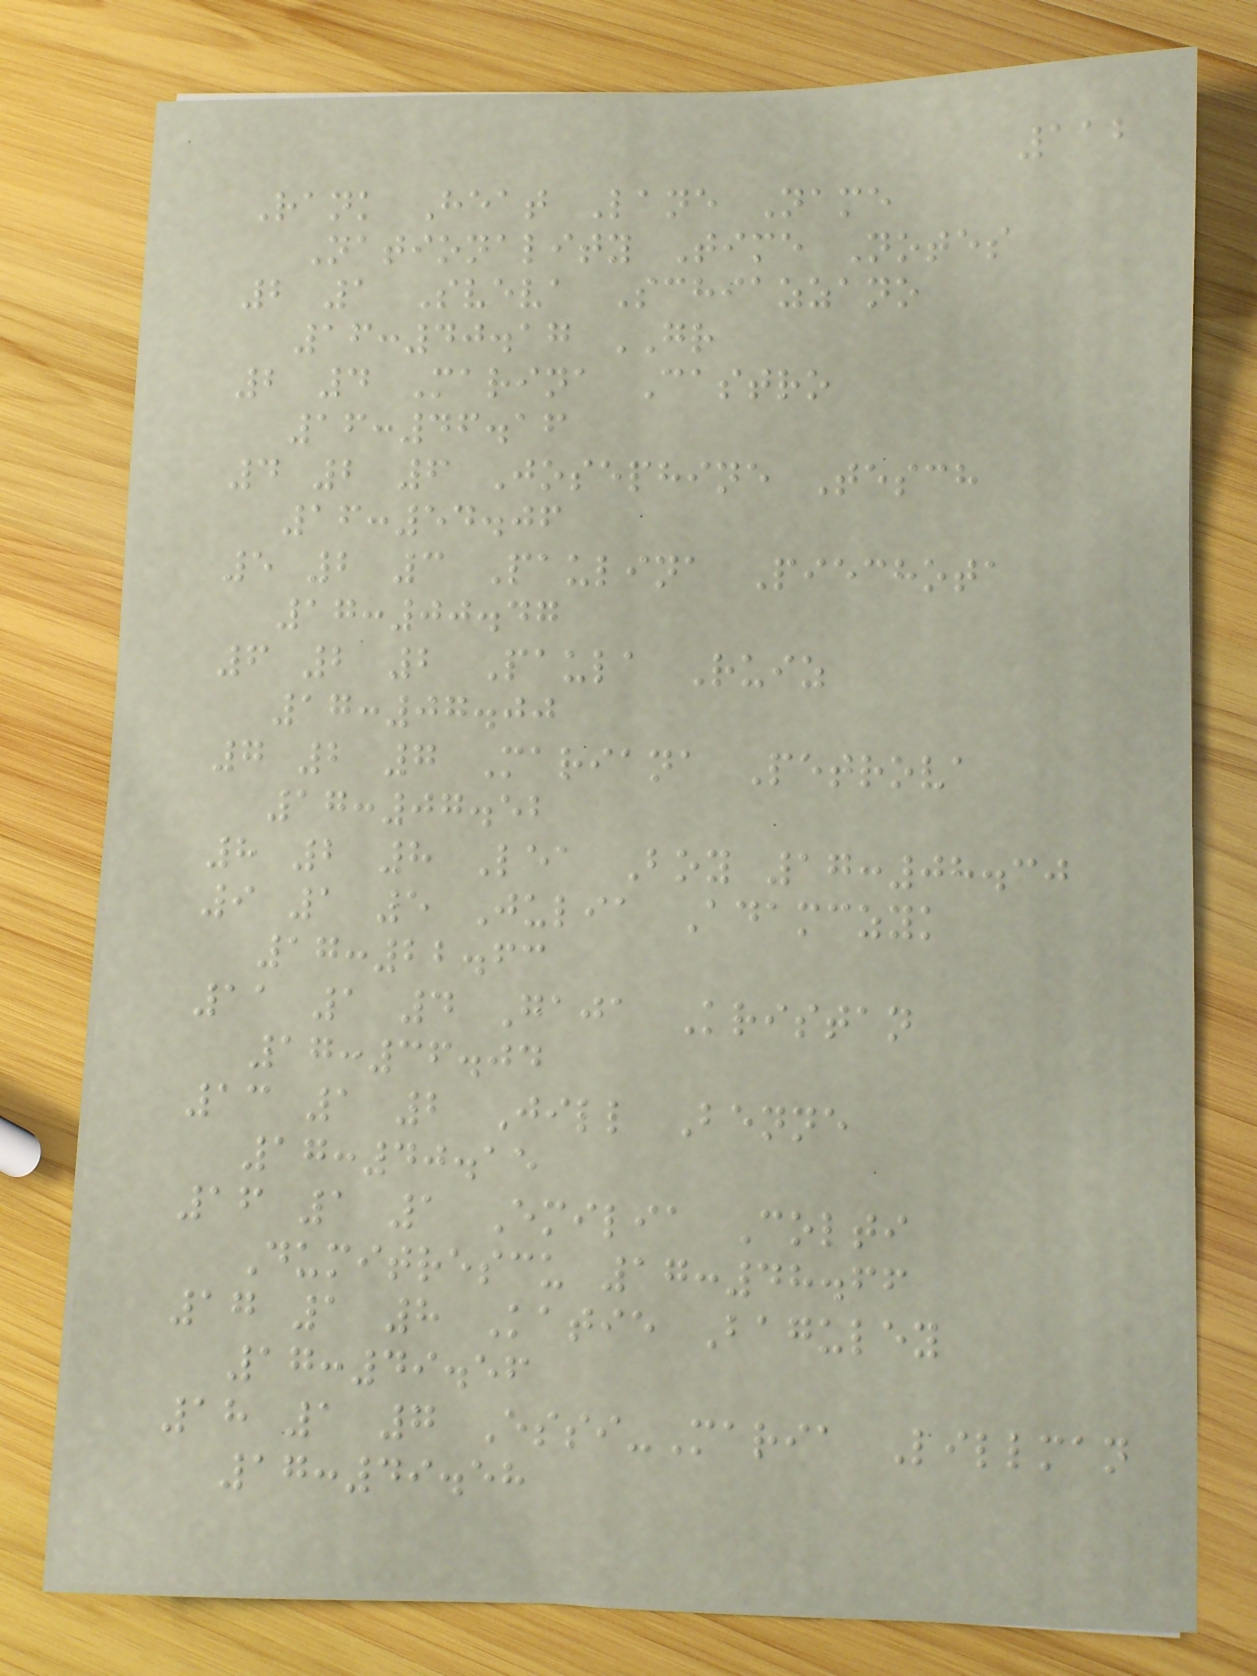112
Rank Heat Lane Name
Nationality Time Notes
2 1 Sveva Schiazzano
16:40.17 GR
2 4 Marina Castro
16:46.16
4 2 6 Josephine Tesch
16:54.06
5 2 3 Paulina Piechota
17:00.47
6 2 2 Paula Ruiz
17:07.00
7 2 7 Mariana Petrova
17:07.52
8 2 8 Lea Boy 17:08.30
9 1 5 Julia Adamczyk
17:22.63
11 1 4 Gaja Kristan
17:36.04
13 1 2 Jill Benne
17:40.15
16 1 1 Emilia Colti
Dumitrescu 17:48.66
17 1 8 Katie Baguley
17:49.56
18 1 7 Essi-Maria Lillman
17:49.58
